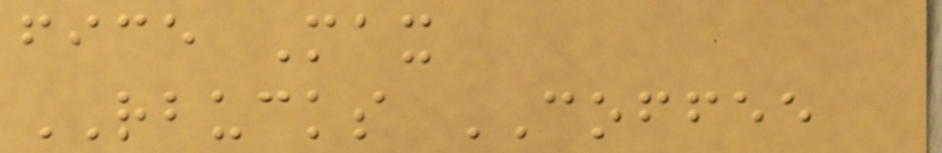fice Max
RBUCKS COFFEE
